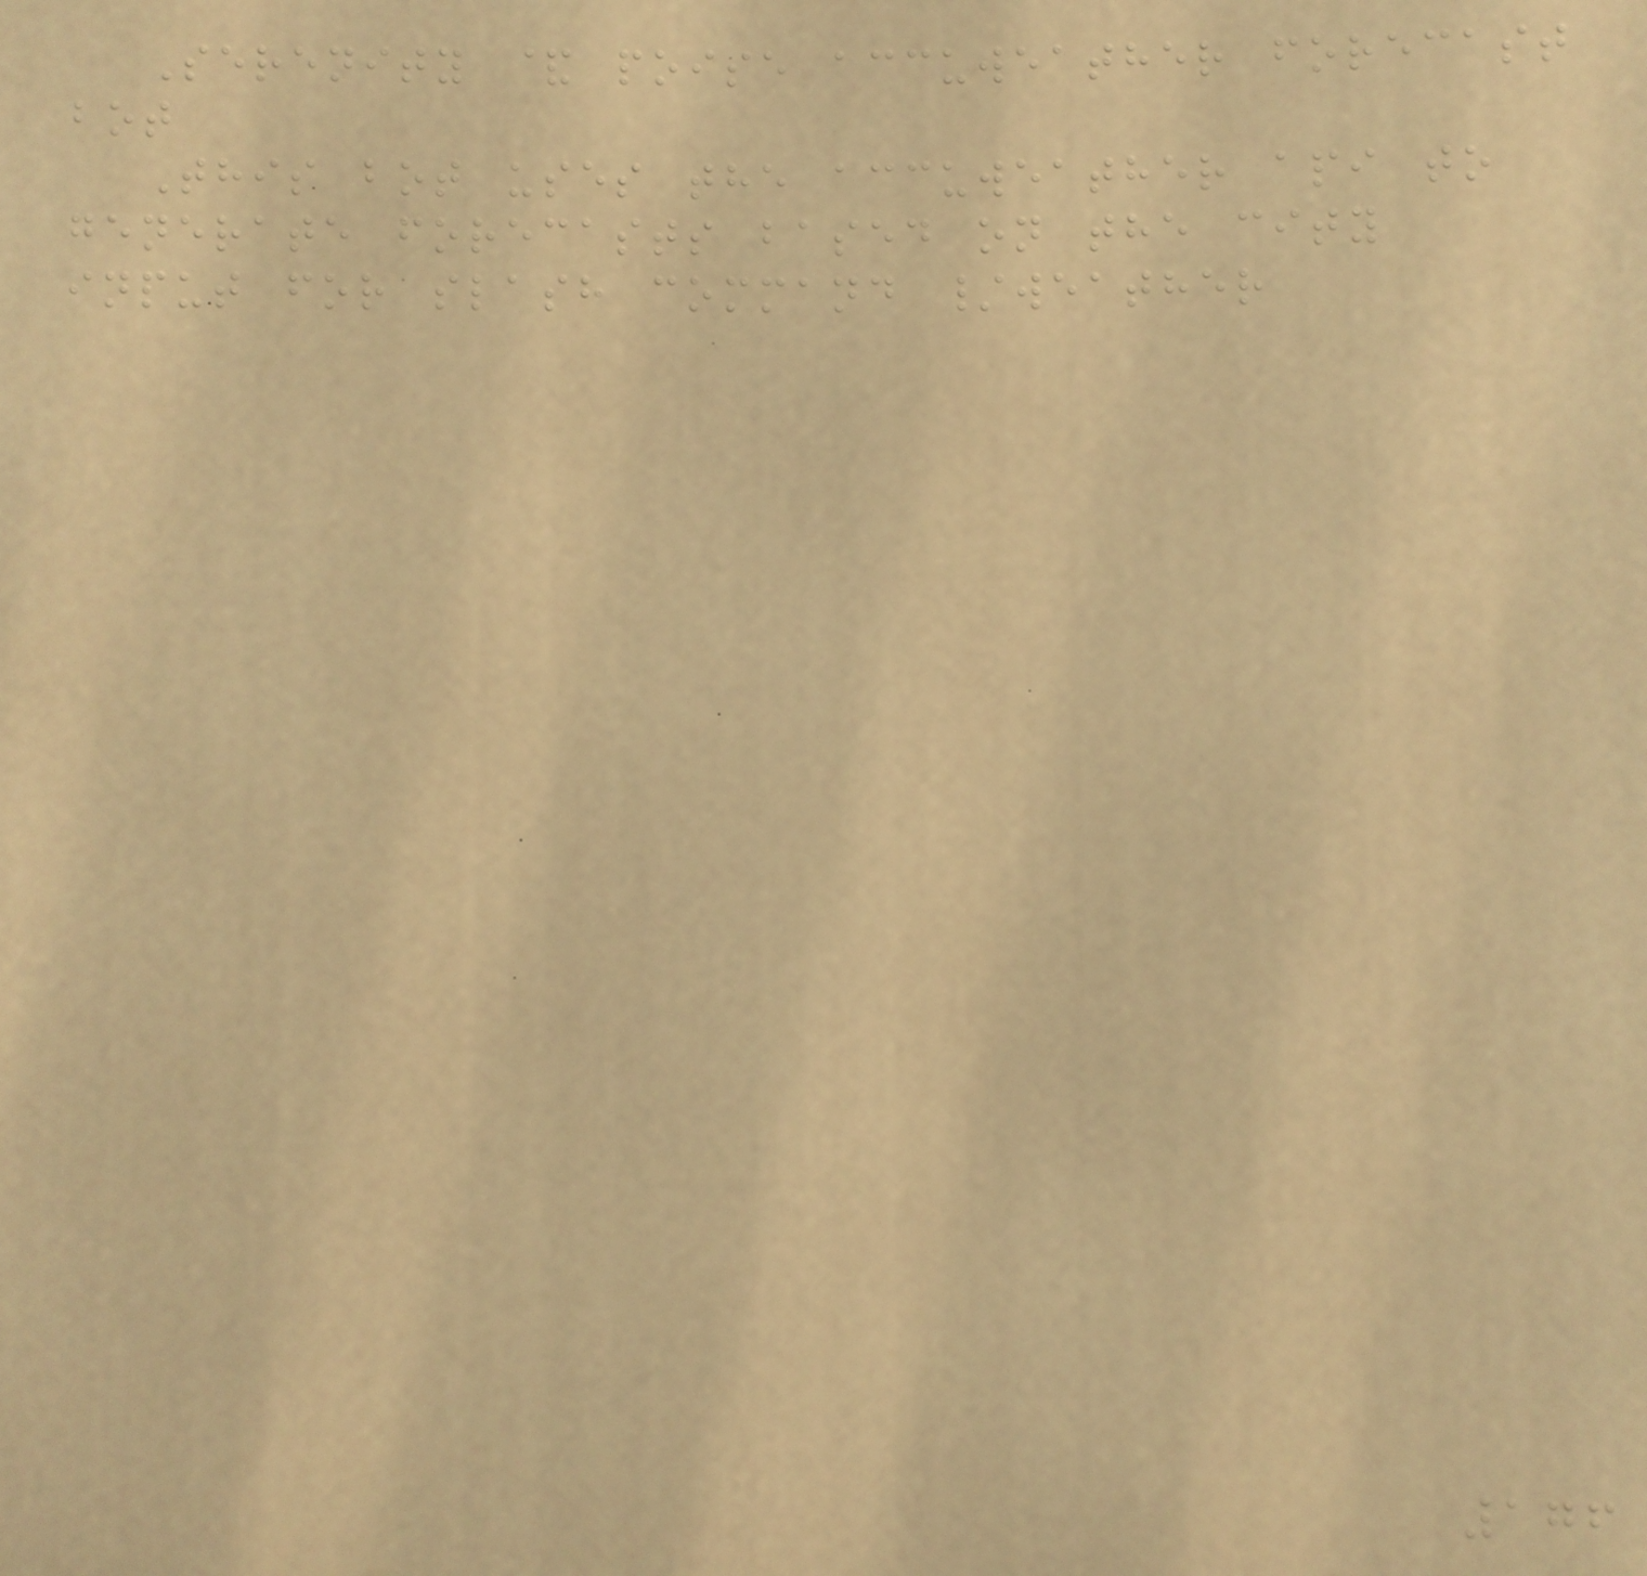Serenity & poise accuweather forecast
bot
This bot uses the accuweather api to
generate forecasts based on the city
input for slash command /weather
176
